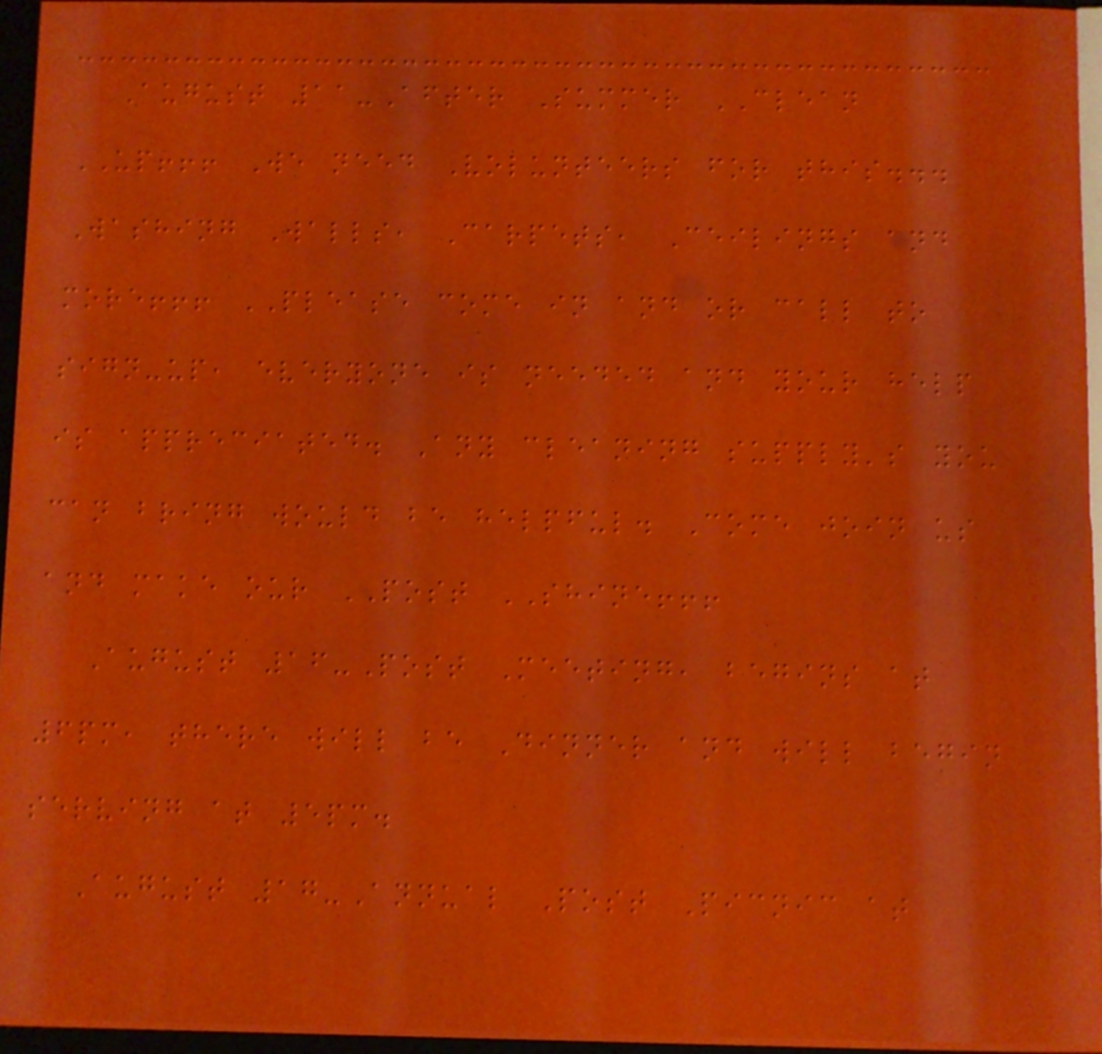August 11-After Summer CLEAN
UP!!! We need Volunteers for this...
Washing Walls, Carpets, Ceilings and
more!!! PLEASE come in and or call to
sign-up, everyone is needed and your help
is appreciated. Any cleaning supply's you
can bring would be helpful. Come join us
and make our POST SHINE!!!
August 16-Post Meeting, begins at
6pm, there will be Dinner and will begin
serving at 5pm.
August 17-Annual Post Picnic at
